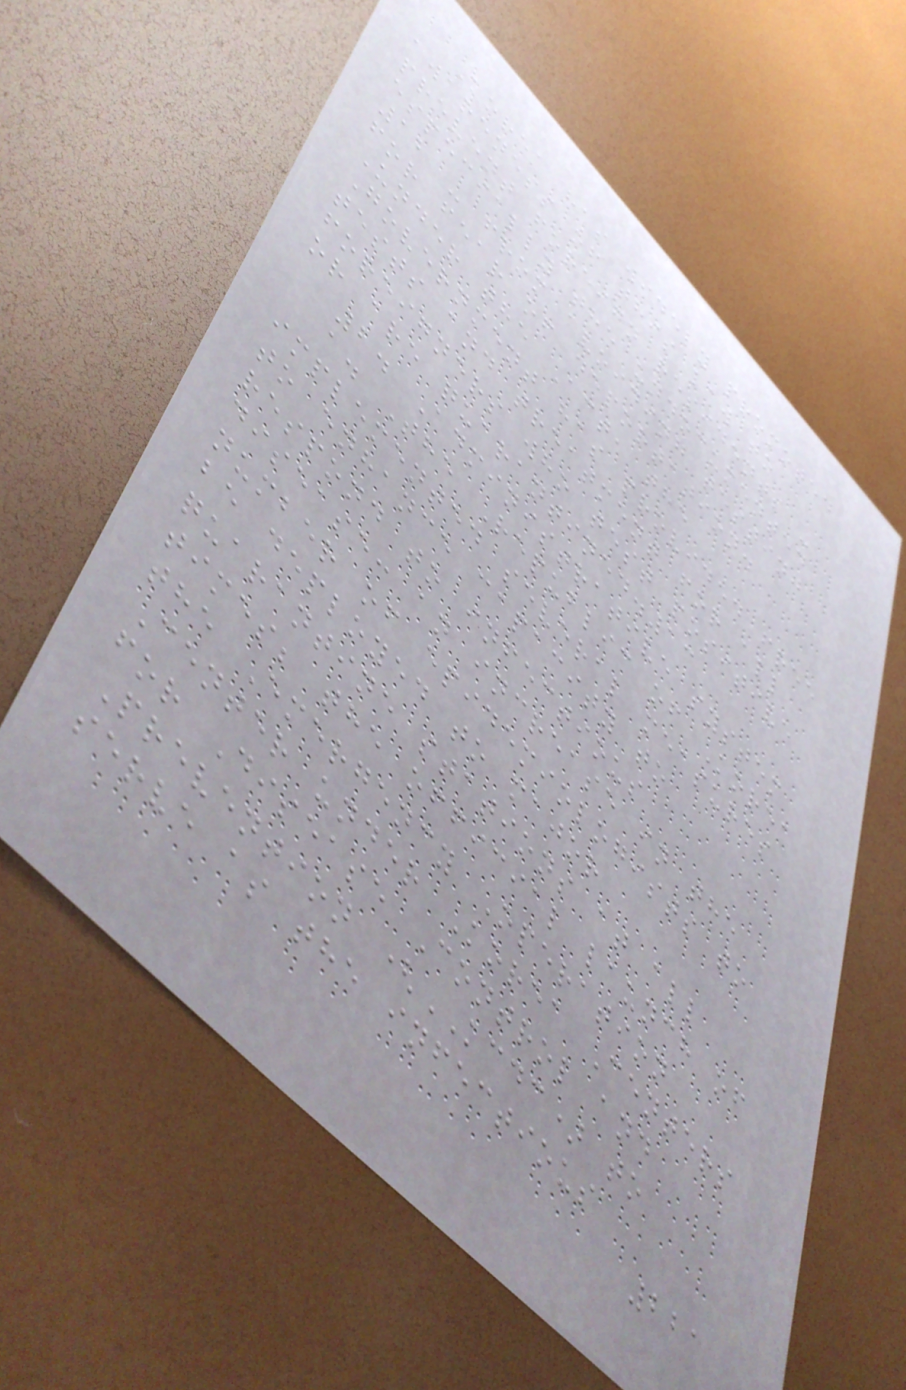Korea has widely promoted
awareness of this law to
prevent foreign residents -
especially the undocumented
12 - from avoiding testing
for fear of deportation.
Under the Act, the
Government has provided free
tests and treatment for all
foreigners who test positive
or are quarantined.13
2. Administrative system
a. The Republic of Korea
implemented several measures
to enhance capacity to
respond to infectious
disease: an increase in the
number of epidemiologists to
be deployed to major
quarantine stations at all
times; the official launch of
the Emergency Operation
Center under Korea Centers
for Disease Control and
Prevention (KCDC) to
serve as the infectious
221
